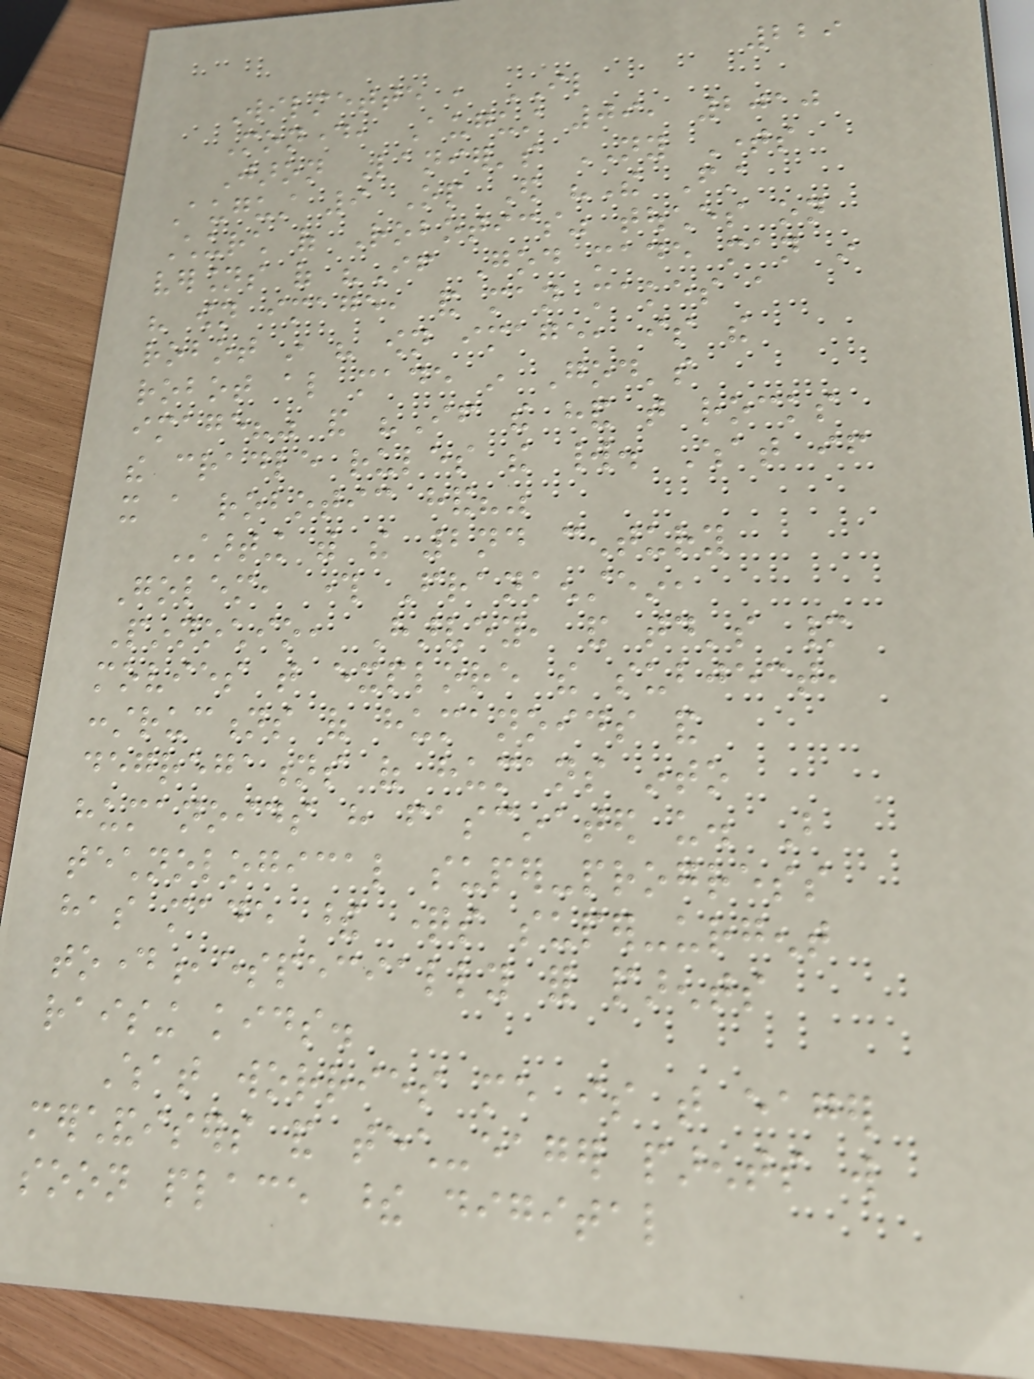229
Wilmette , IL
Monday, August 09, 2010
Jaron Lanier's NY Times
August 9 Op Ed "The First
Church of Robotics" touches on
versions of "If God made man in
his own image, and man makes a
robot in his own image, is the
robot also made in God's
image?" and "If the hand that rocks
the cradle rules the world. What if
it a robotic hand?"
Starting with the 2nd century
Golem, through Frankenstein,
Pinnochio, Harvey, and today's many
movies that explore the subject,
constructions of humanoids and
degregations of humans into
humanoids have fascinated us. But
technological super-progress
has made these questions super-urgent
today,especially for parents
raising kids.
What worries me is that eager
merchandisers and tech-eager parents will
soon place these digital
